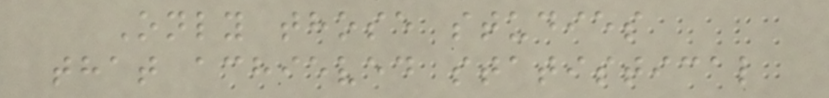Only those studies
that achieved statistical
